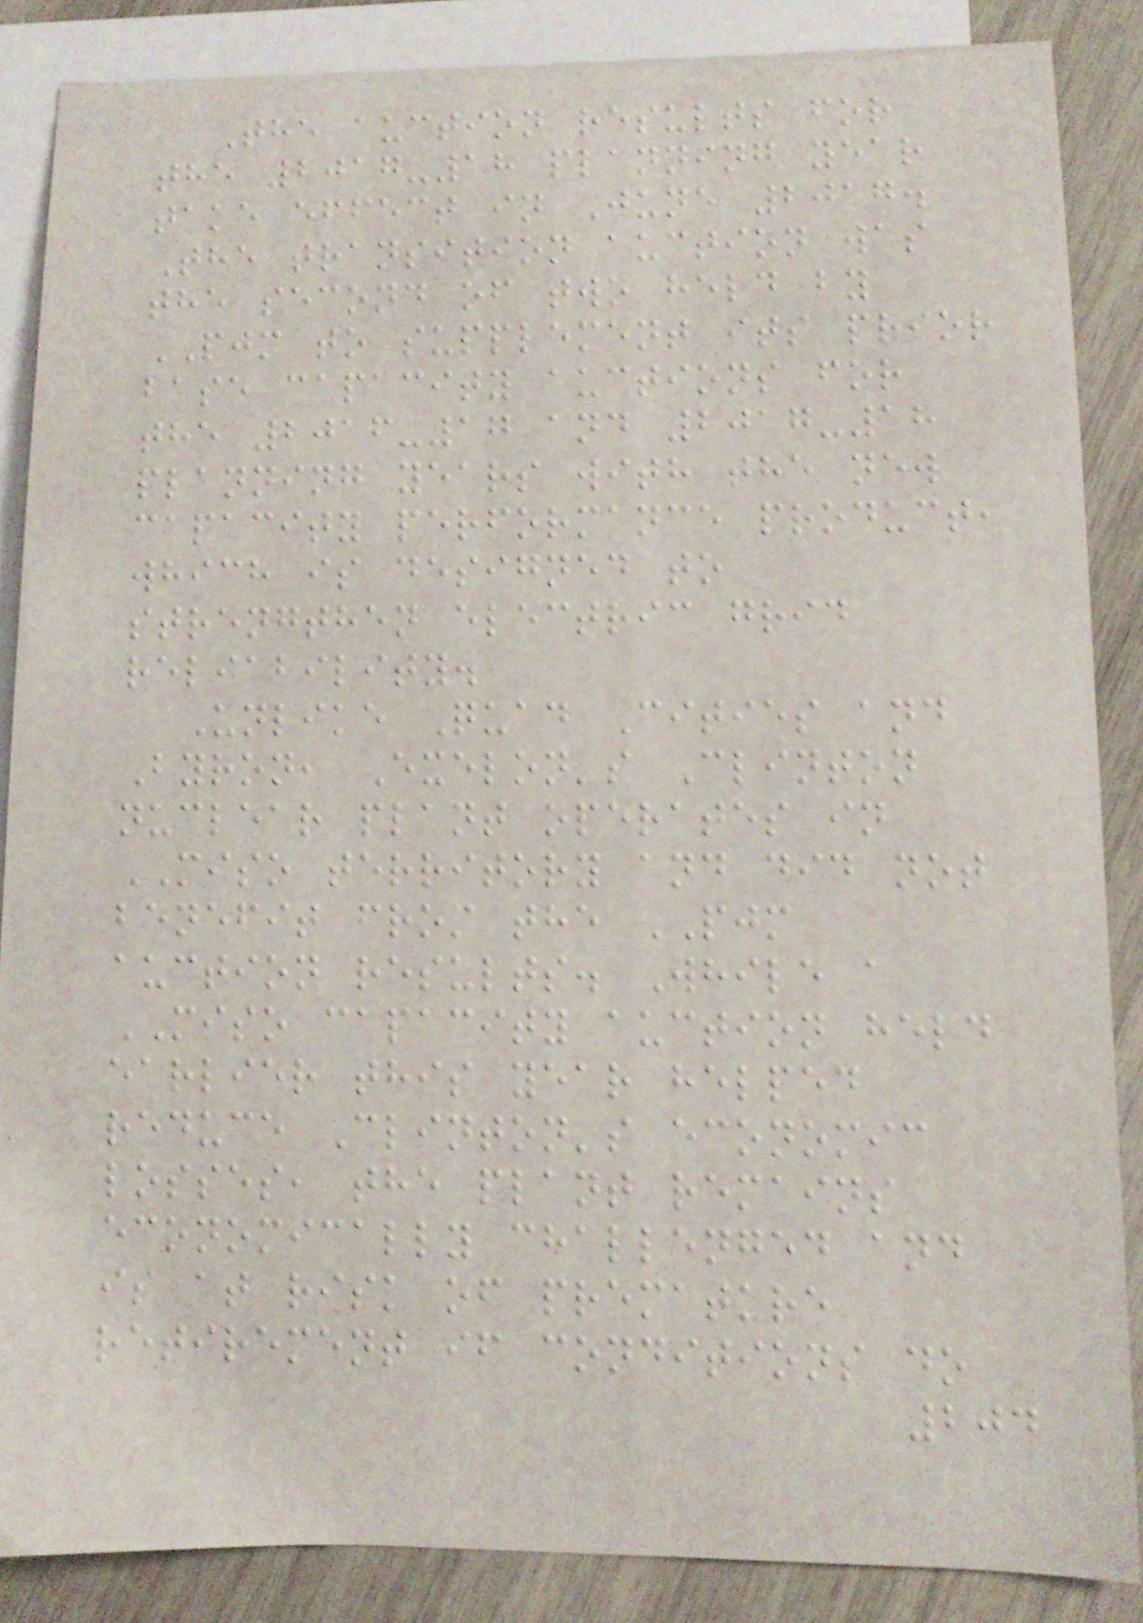The auction results for
the 2017-18 planning year
take effect in June 2017.
The transition auction was
the second of two held by
PJM to supplement its prior
base capacity auctions for
the 2016-17 and 2017-18
planning years with the new
capacity performance product,
which is designed to
strengthen electric grid
reliability.
Unlike Quad Cities and
Byron, Exelon's Clinton
nuclear plant operates in
MISO territory and did not
benefit from the PJM
auction results. While a
MISO capacity auction held
earlier this year helped
reduce Clinton's economic
losses, the plant remains
economically challenged and
is at risk of premature
retirement if conditions do
204
